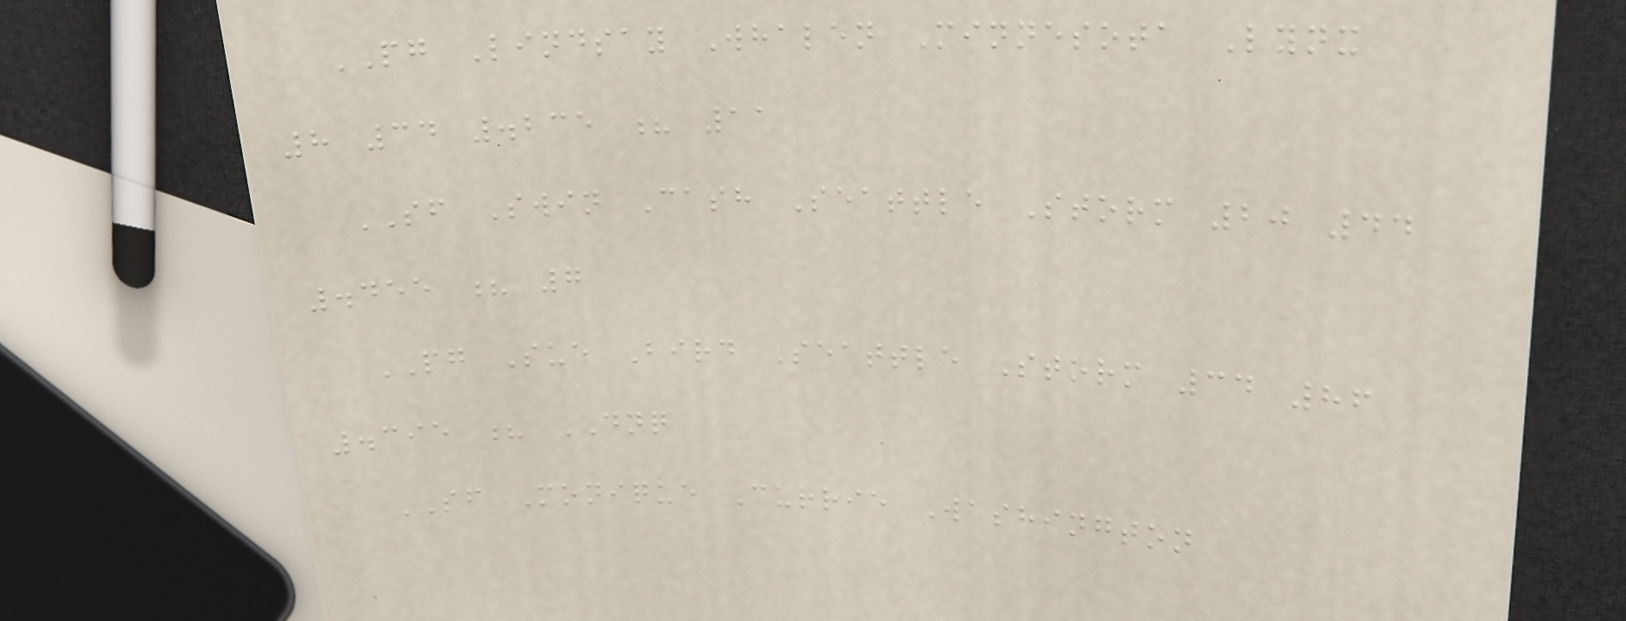PG Lindsay Whalen Minnesota Lynx
8 34 .235 ? 11
SF Swin Cash Seattle Storm 20 44
.455 ? 7
PG Sue Bird Seattle Storm 34 86
.395 ? DNQ
SF Monique Currie Washington
